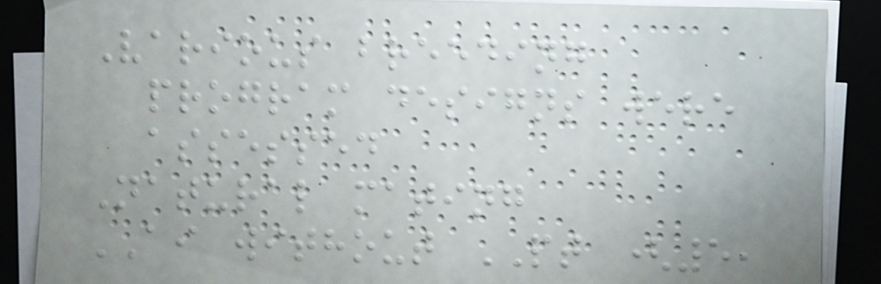Various breeding
program designs were
assessed
Natural mating
AI without PT (5,
